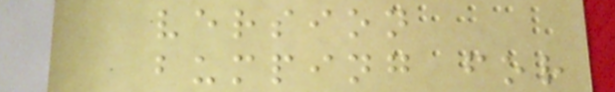version
bumping for
